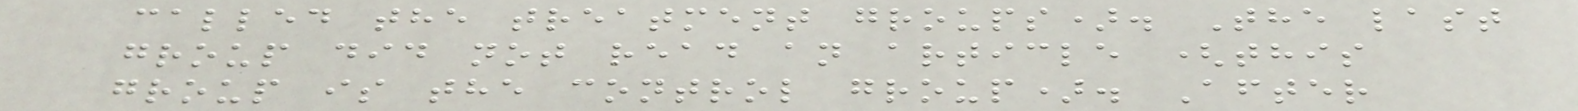called the treatment groups). The last
group did not read an article (this
group is the control group). After
